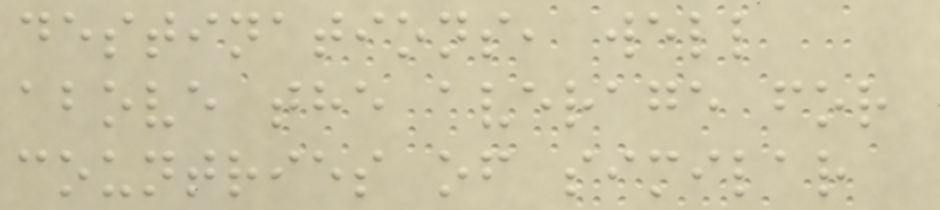destinations, well
above the average for
countries of similar
